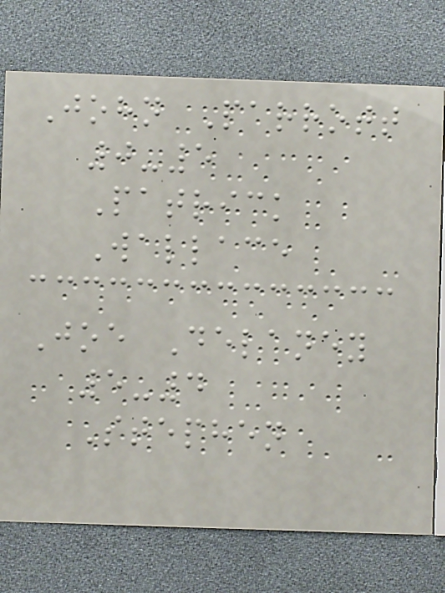John Parrott
0-5
Patrick
Wallace
Joe Delaney
5-4
Stephen
